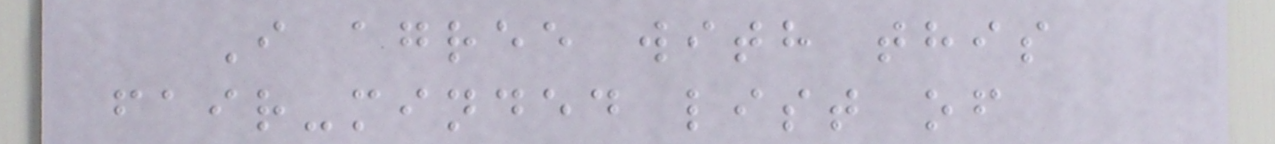I agree with this
fair-minded list of
